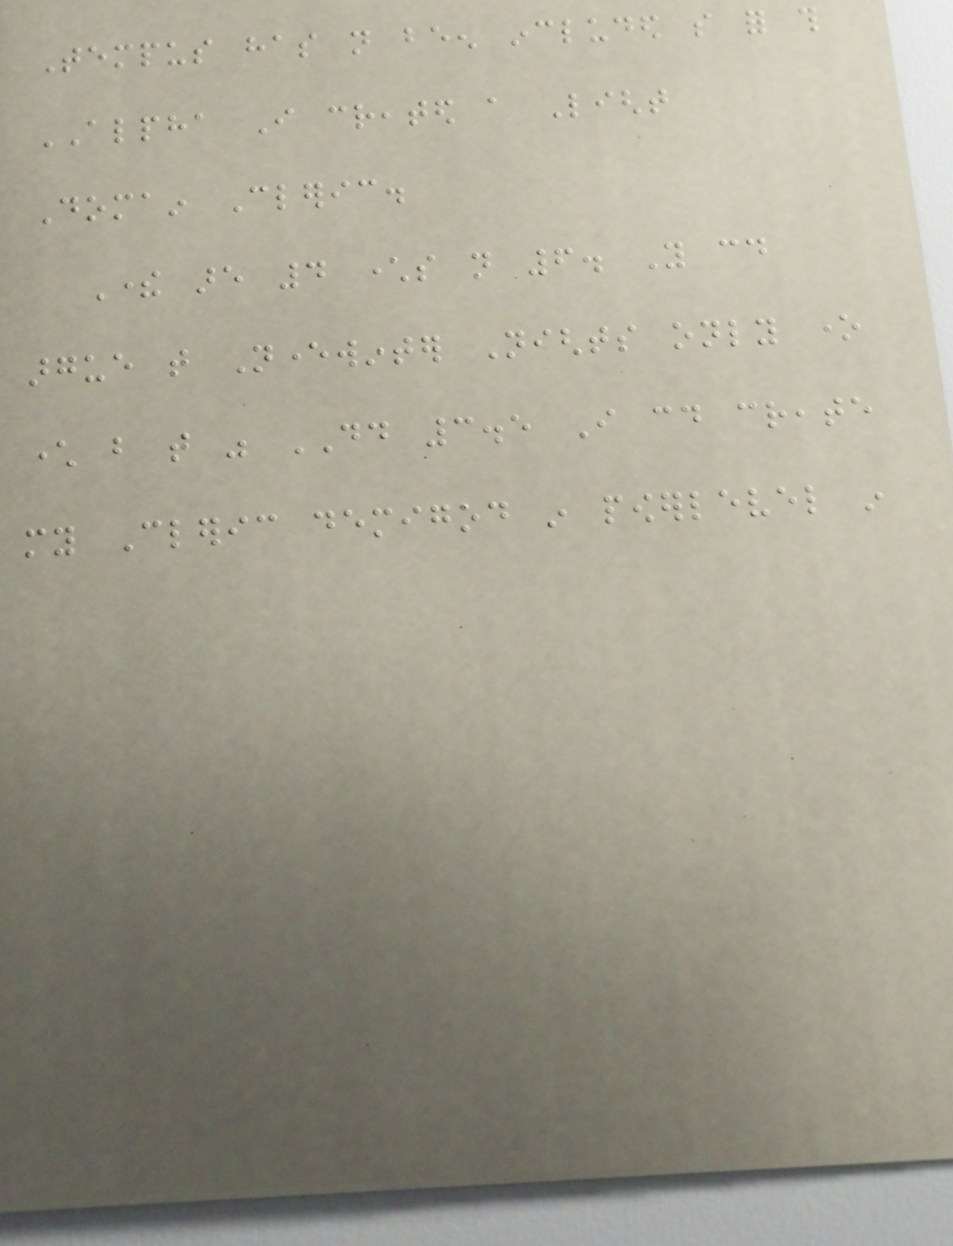Tempus has not been included so for this
ALPHA I created a Light
Domain Cleric.
There are 4 characters not 6. You could
argue that Neverwinter Nights only one
character but that was DD 3.5 I could create
my Cleric demigod in powerlevel in
